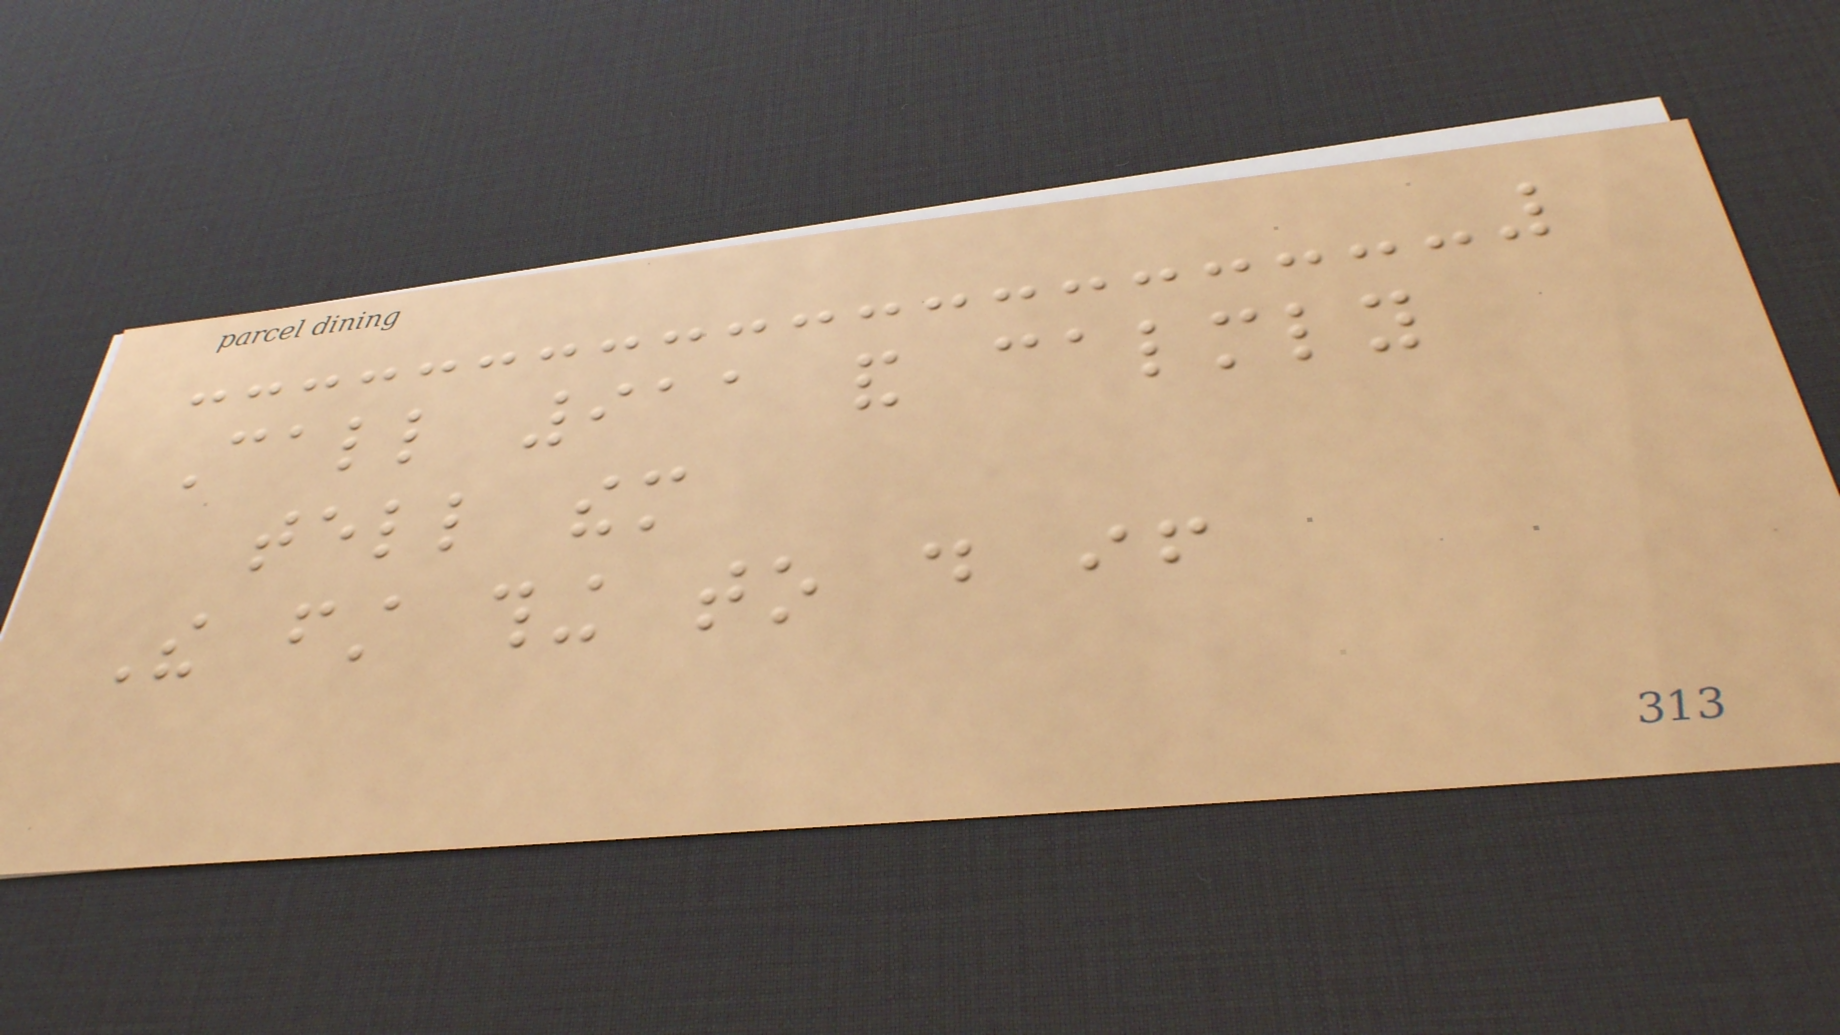Call 911 and calmly
tell them
The first thing to do if
